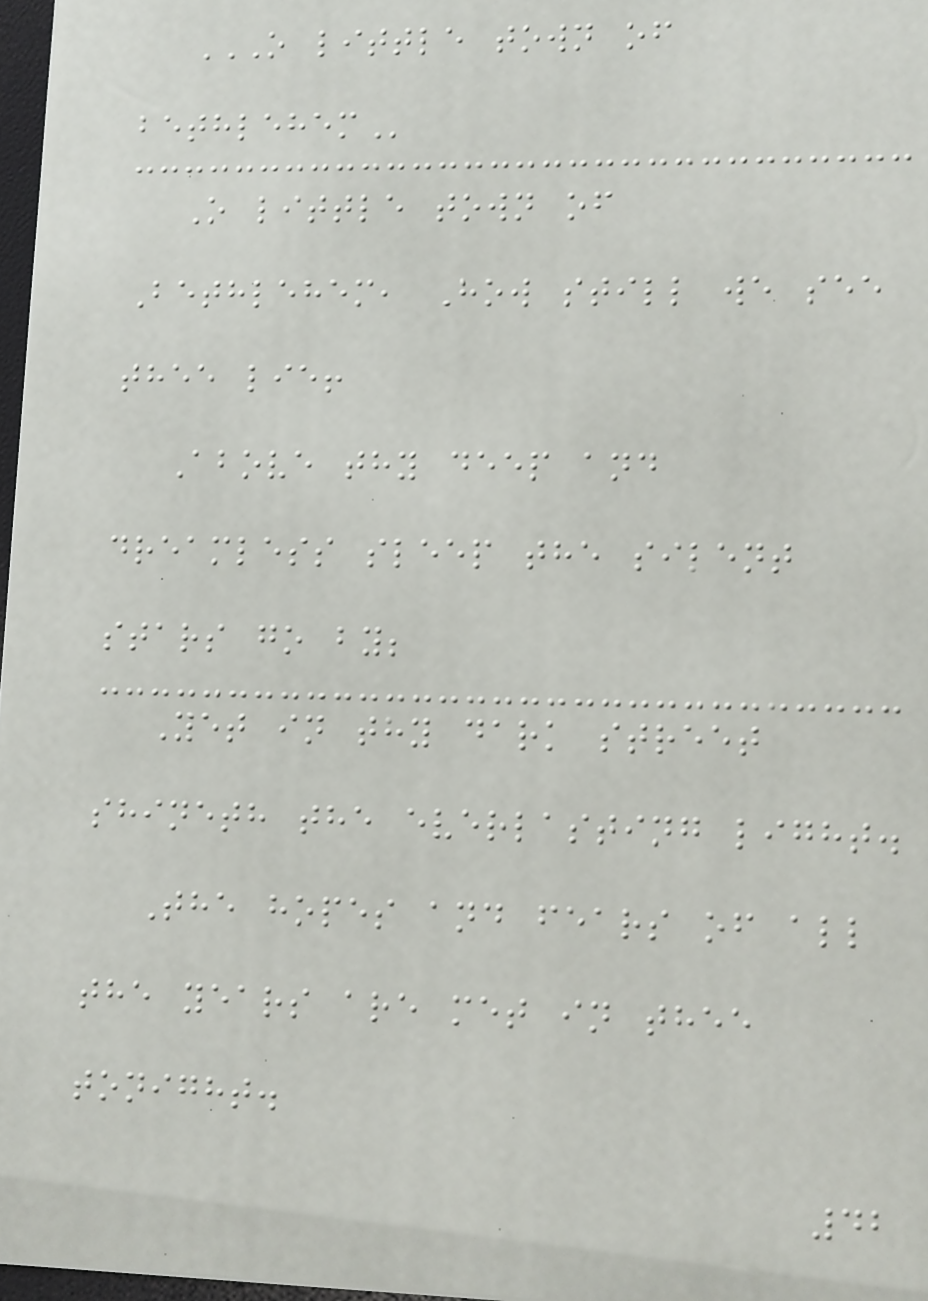O LITTLE TOWN OF
BETHLEHEM
O little town of
Bethlehem, How still we see
thee lie!
Above thy deep and
dreamless sleep the silent
stars go by;
Yet in thy dark street
shineth the everlasting light.
The hopes and fears of all
the years are met in thee
tonight.
42
